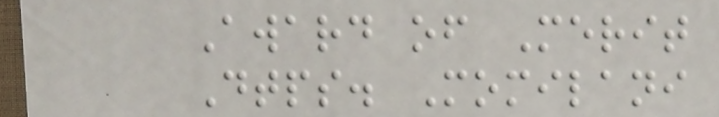Award of Merit
Dtps. Momilani
